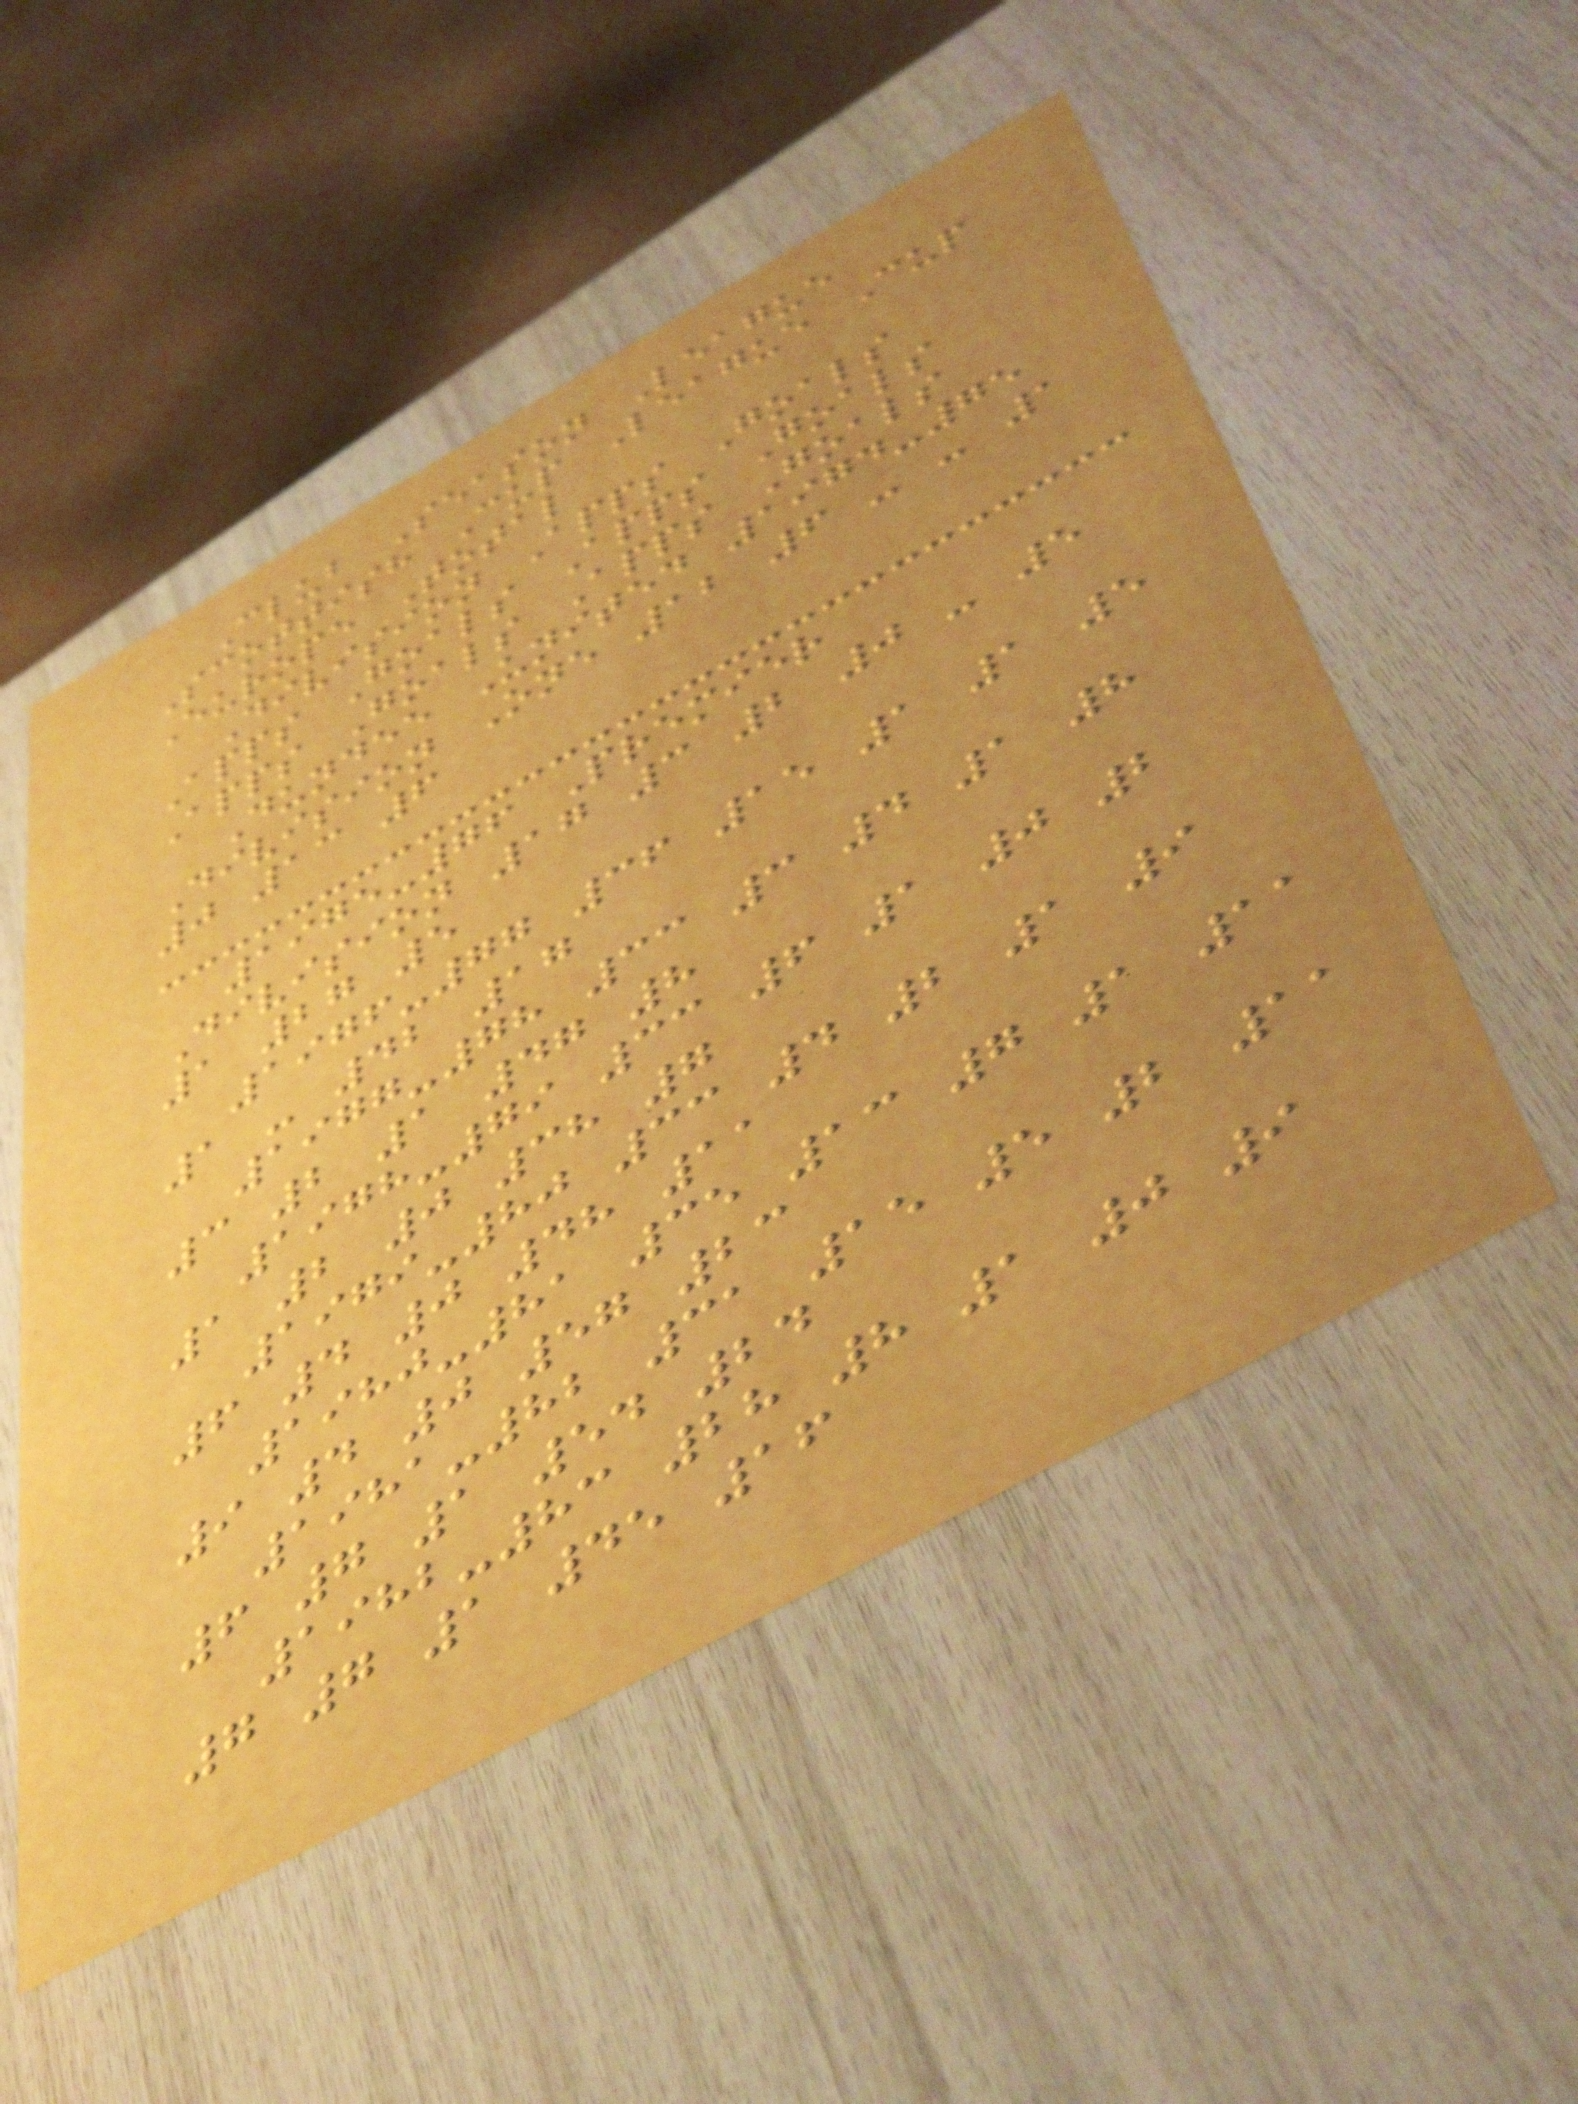Club Season League
Scottish Cup League Cup
Europe Total
Division Apps Goals
Apps Goals Apps Goals
Apps Goals Apps Goals
Dundee United 1974-75
Division One 12 6 - - 1
0 13 6
1975-76 Premier
Division 17 3 2 0 - 5
1 27 5
1976-77 36 15 1 1 5
1 - 42 17
1977-78 33 3 4 1 8
3 2 1 47 8
1978-79 33 6 1 0 2
1 2 0 38 7
1979-80 33 4 2 1 9
6 4 0 48 11
1980-81 35 13 7 1 11
9 4 0 57 23
1981-82 31 15 5 2 11
6 7 1 54 24
1982-83 28 8 1 0 9
7 7 1 45 16
